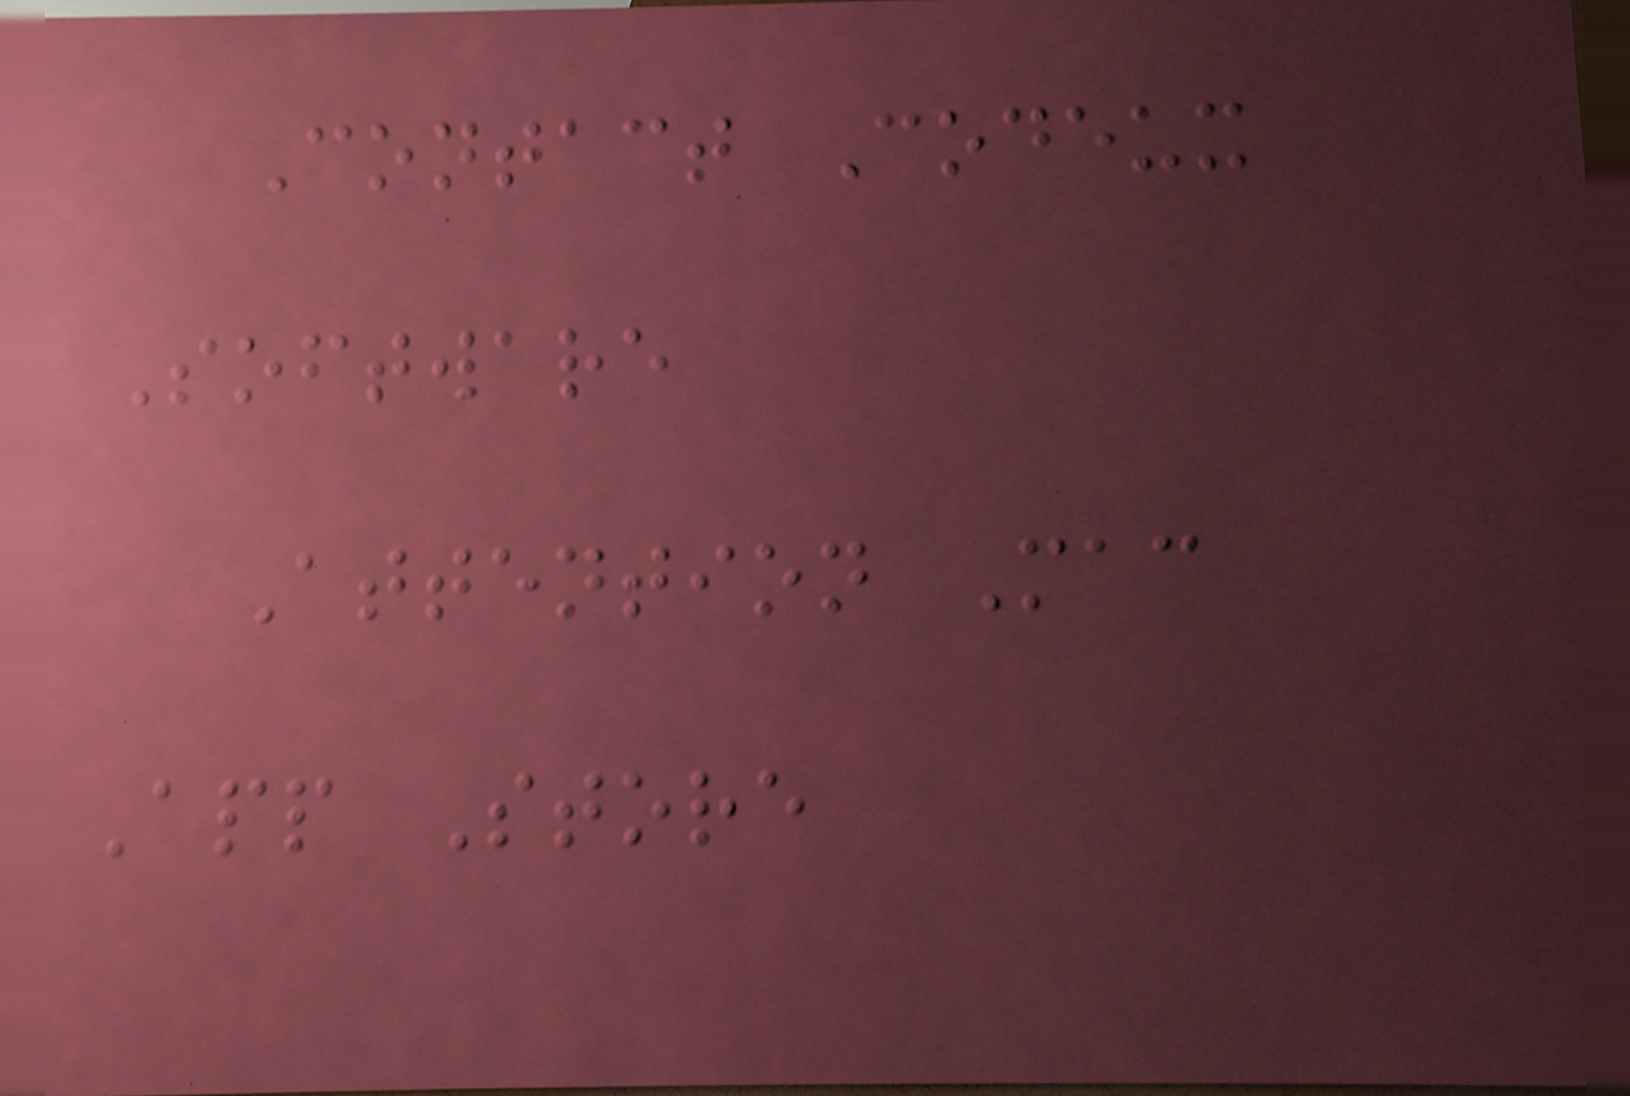Contact Codeux
Software
Attention Mac
App Store
